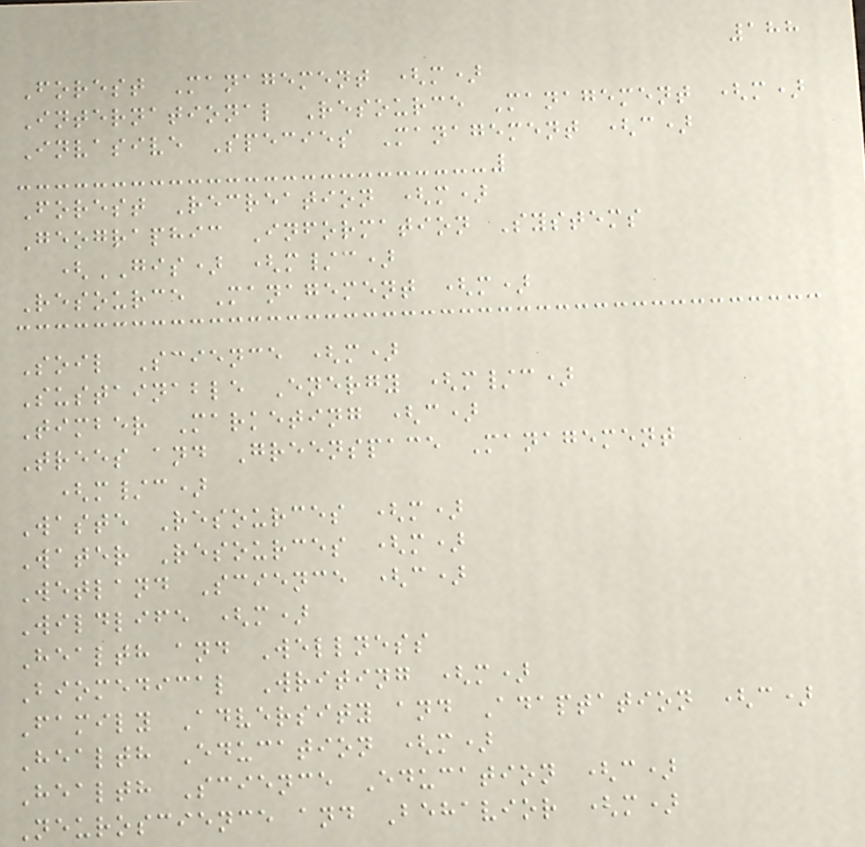188
Forest Management (m)
International Resource Management (m)
Invasive Species Management (c)
Forest Recreation (m)
Geographic Information Systems
(GIS) (m/c)
Resource Management (m)
Soil Science (m)
Sustainable Energy (m/c)
Timber Marketing (c)
Trees and Greenspace Management
(m/c)
Waste Resources (m)
Water Resources (m)
Wetland Science (c)
Wildlife (m)
Health and Wellness
Biomedical Writing (m)
Family Adversity and Adaptation (c)
Health Education (m)
Health Science Education (c)
Neuroscience and Behavior (m)
